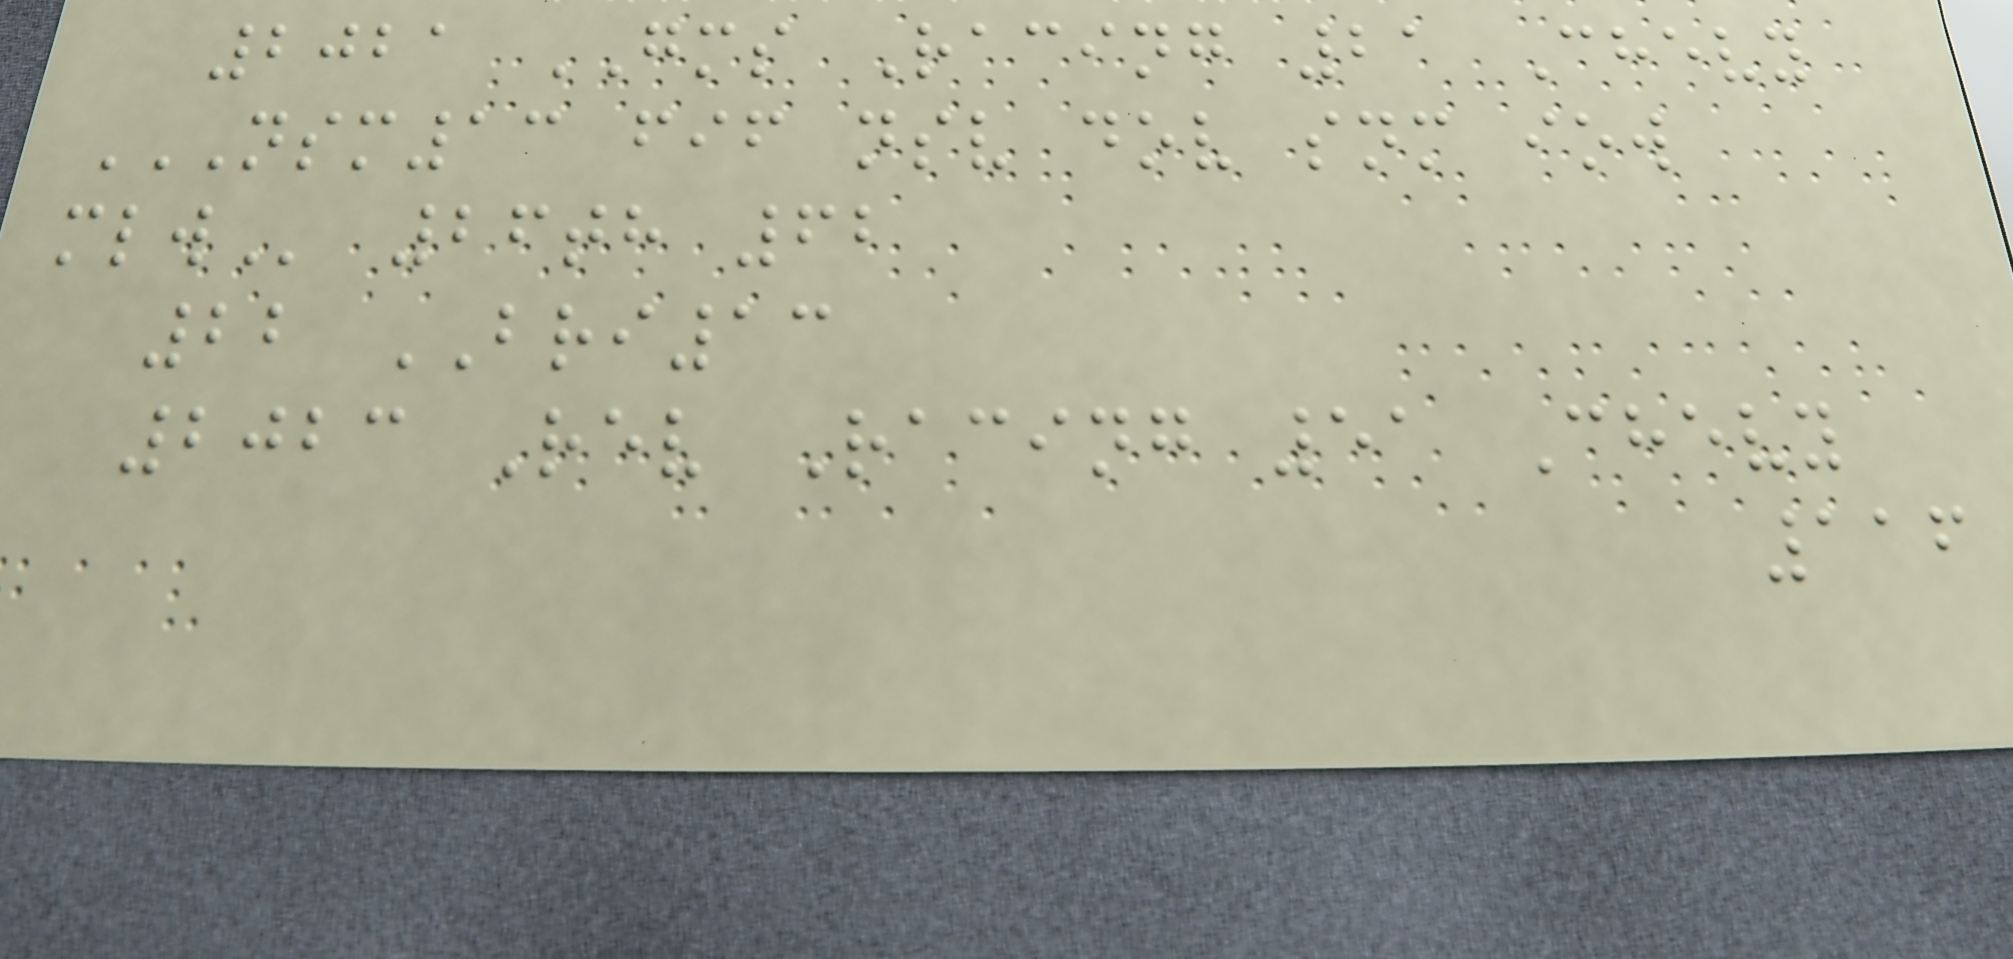2021 GMS Racing 21 Chevy
NSM13 FIF NSV DOV SNM IOW
MLW 26th 62
22 BRI13
2023 Rev Racing 51 Chevy
116
